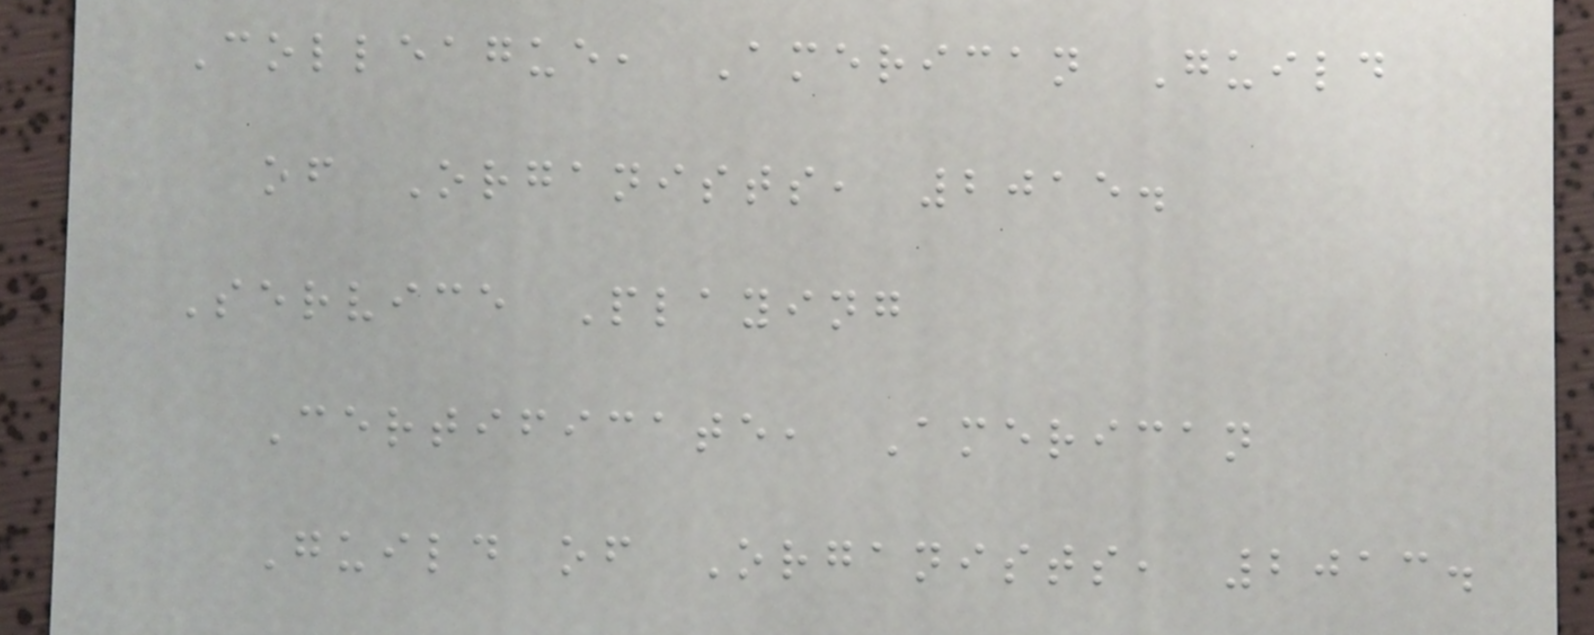Colleague, American Guild
of Organists, 2015.
Service Playing
Certificate, American
Guild of Organists, 2013.
